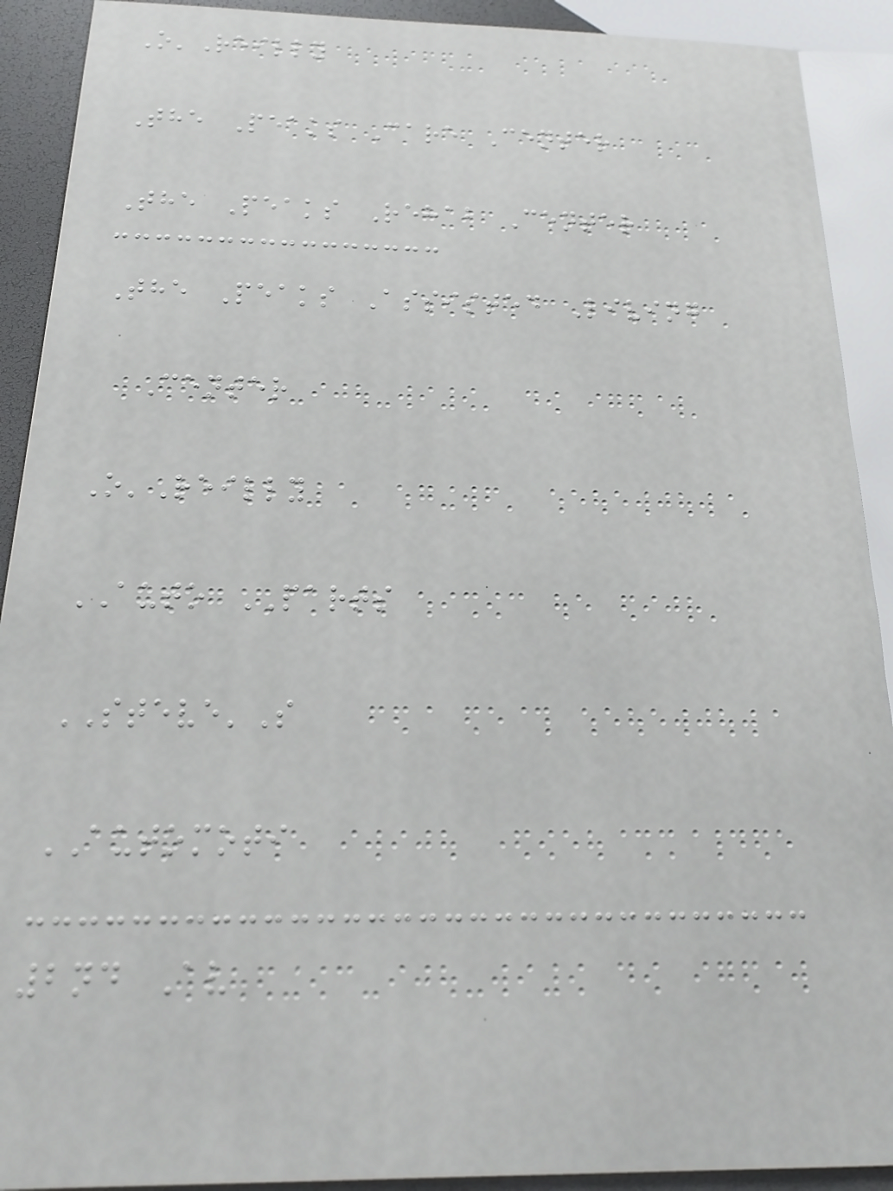O'Reilly
The Peaks Care Center
The Peaks Rehab Center
The Peaks Assisted Living
Center
O'Reilly
AUTO PARTS
STEVE'S
AUTOMOTI
2nd Av
